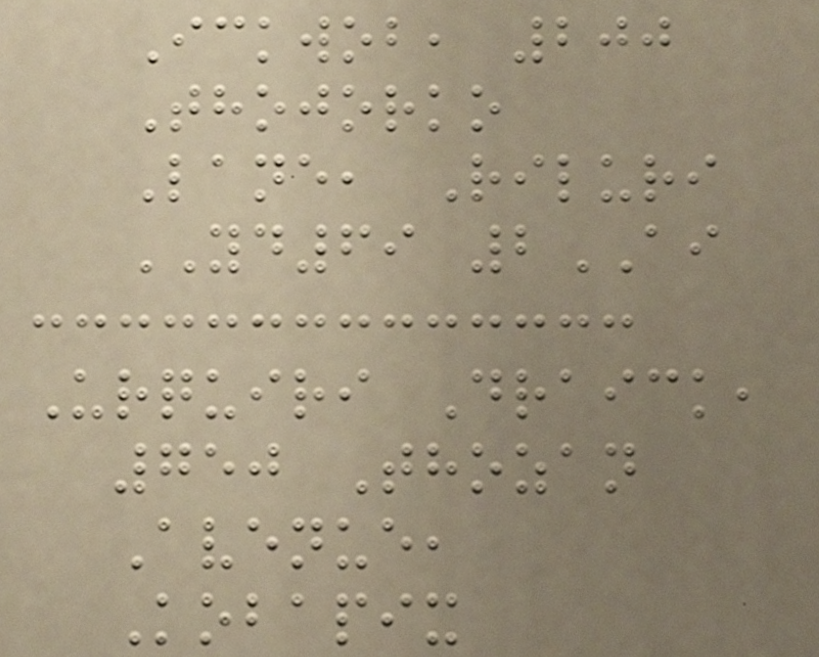Ickwob, 200
Thojorko
Lane, Riluri
YD69 2AI
Urquiri Draick,
750 Thozan
Avenue,
Kobapix
